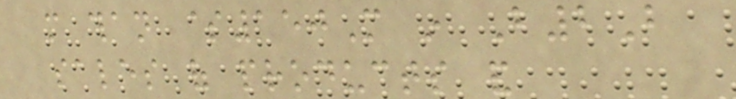more than $150M in B2B
sales of products and
